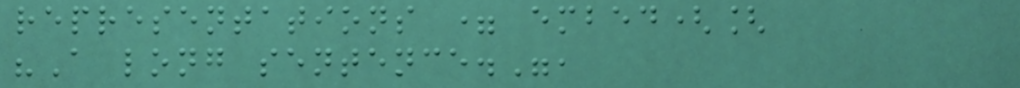representations = embed([
"A long sentence.",
